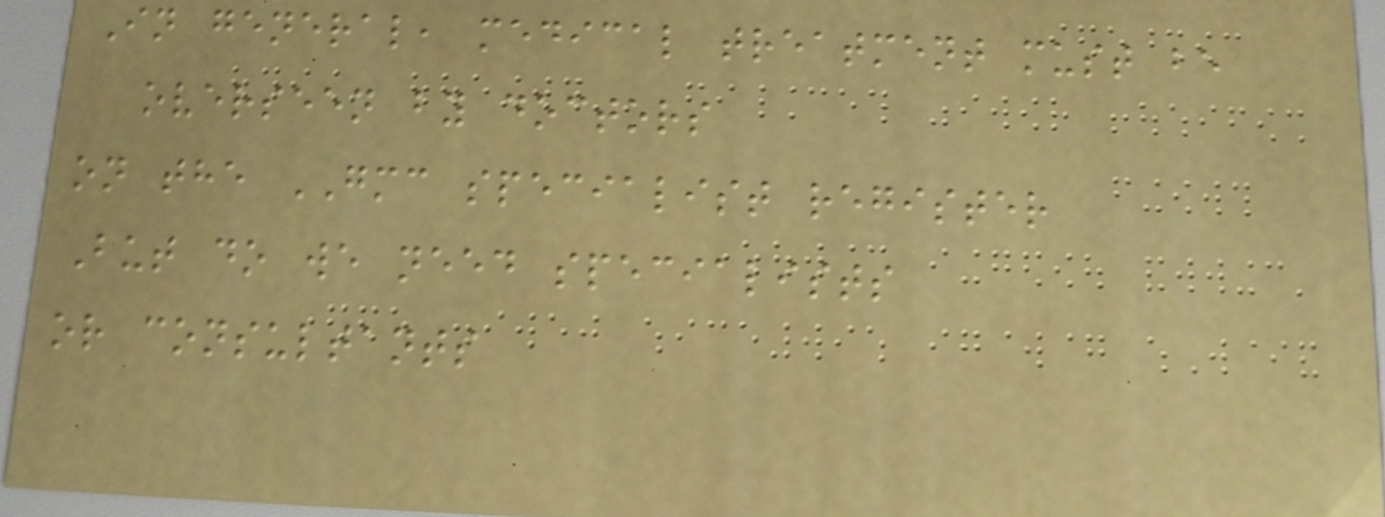In general, medical treatment must be
overseen by doctors
on the GMC specialist register
But do we need specialists
or consultants
